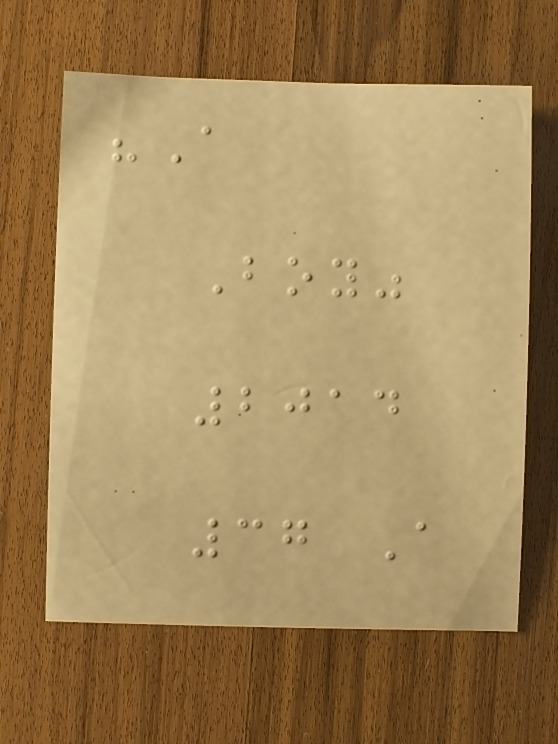"A
Boy"
2014
37 A
